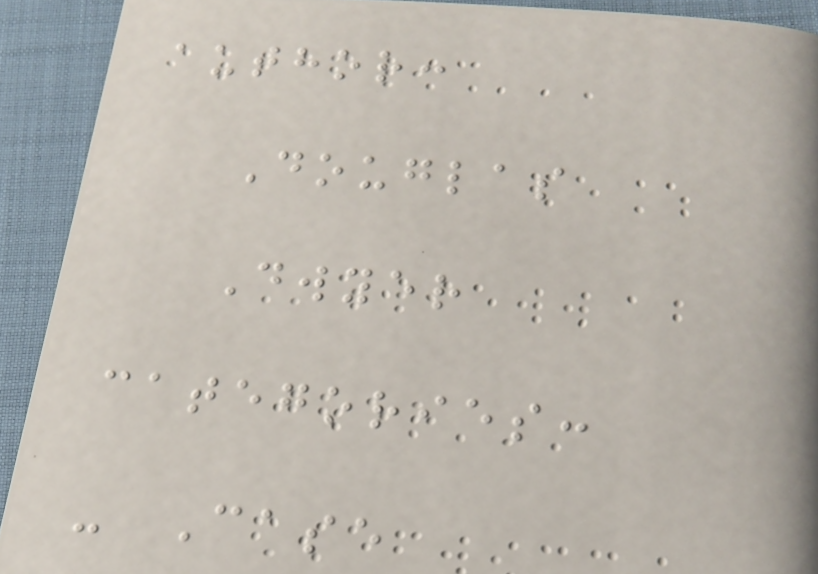author:
Douglas
Dwyer
categories:
- Case
